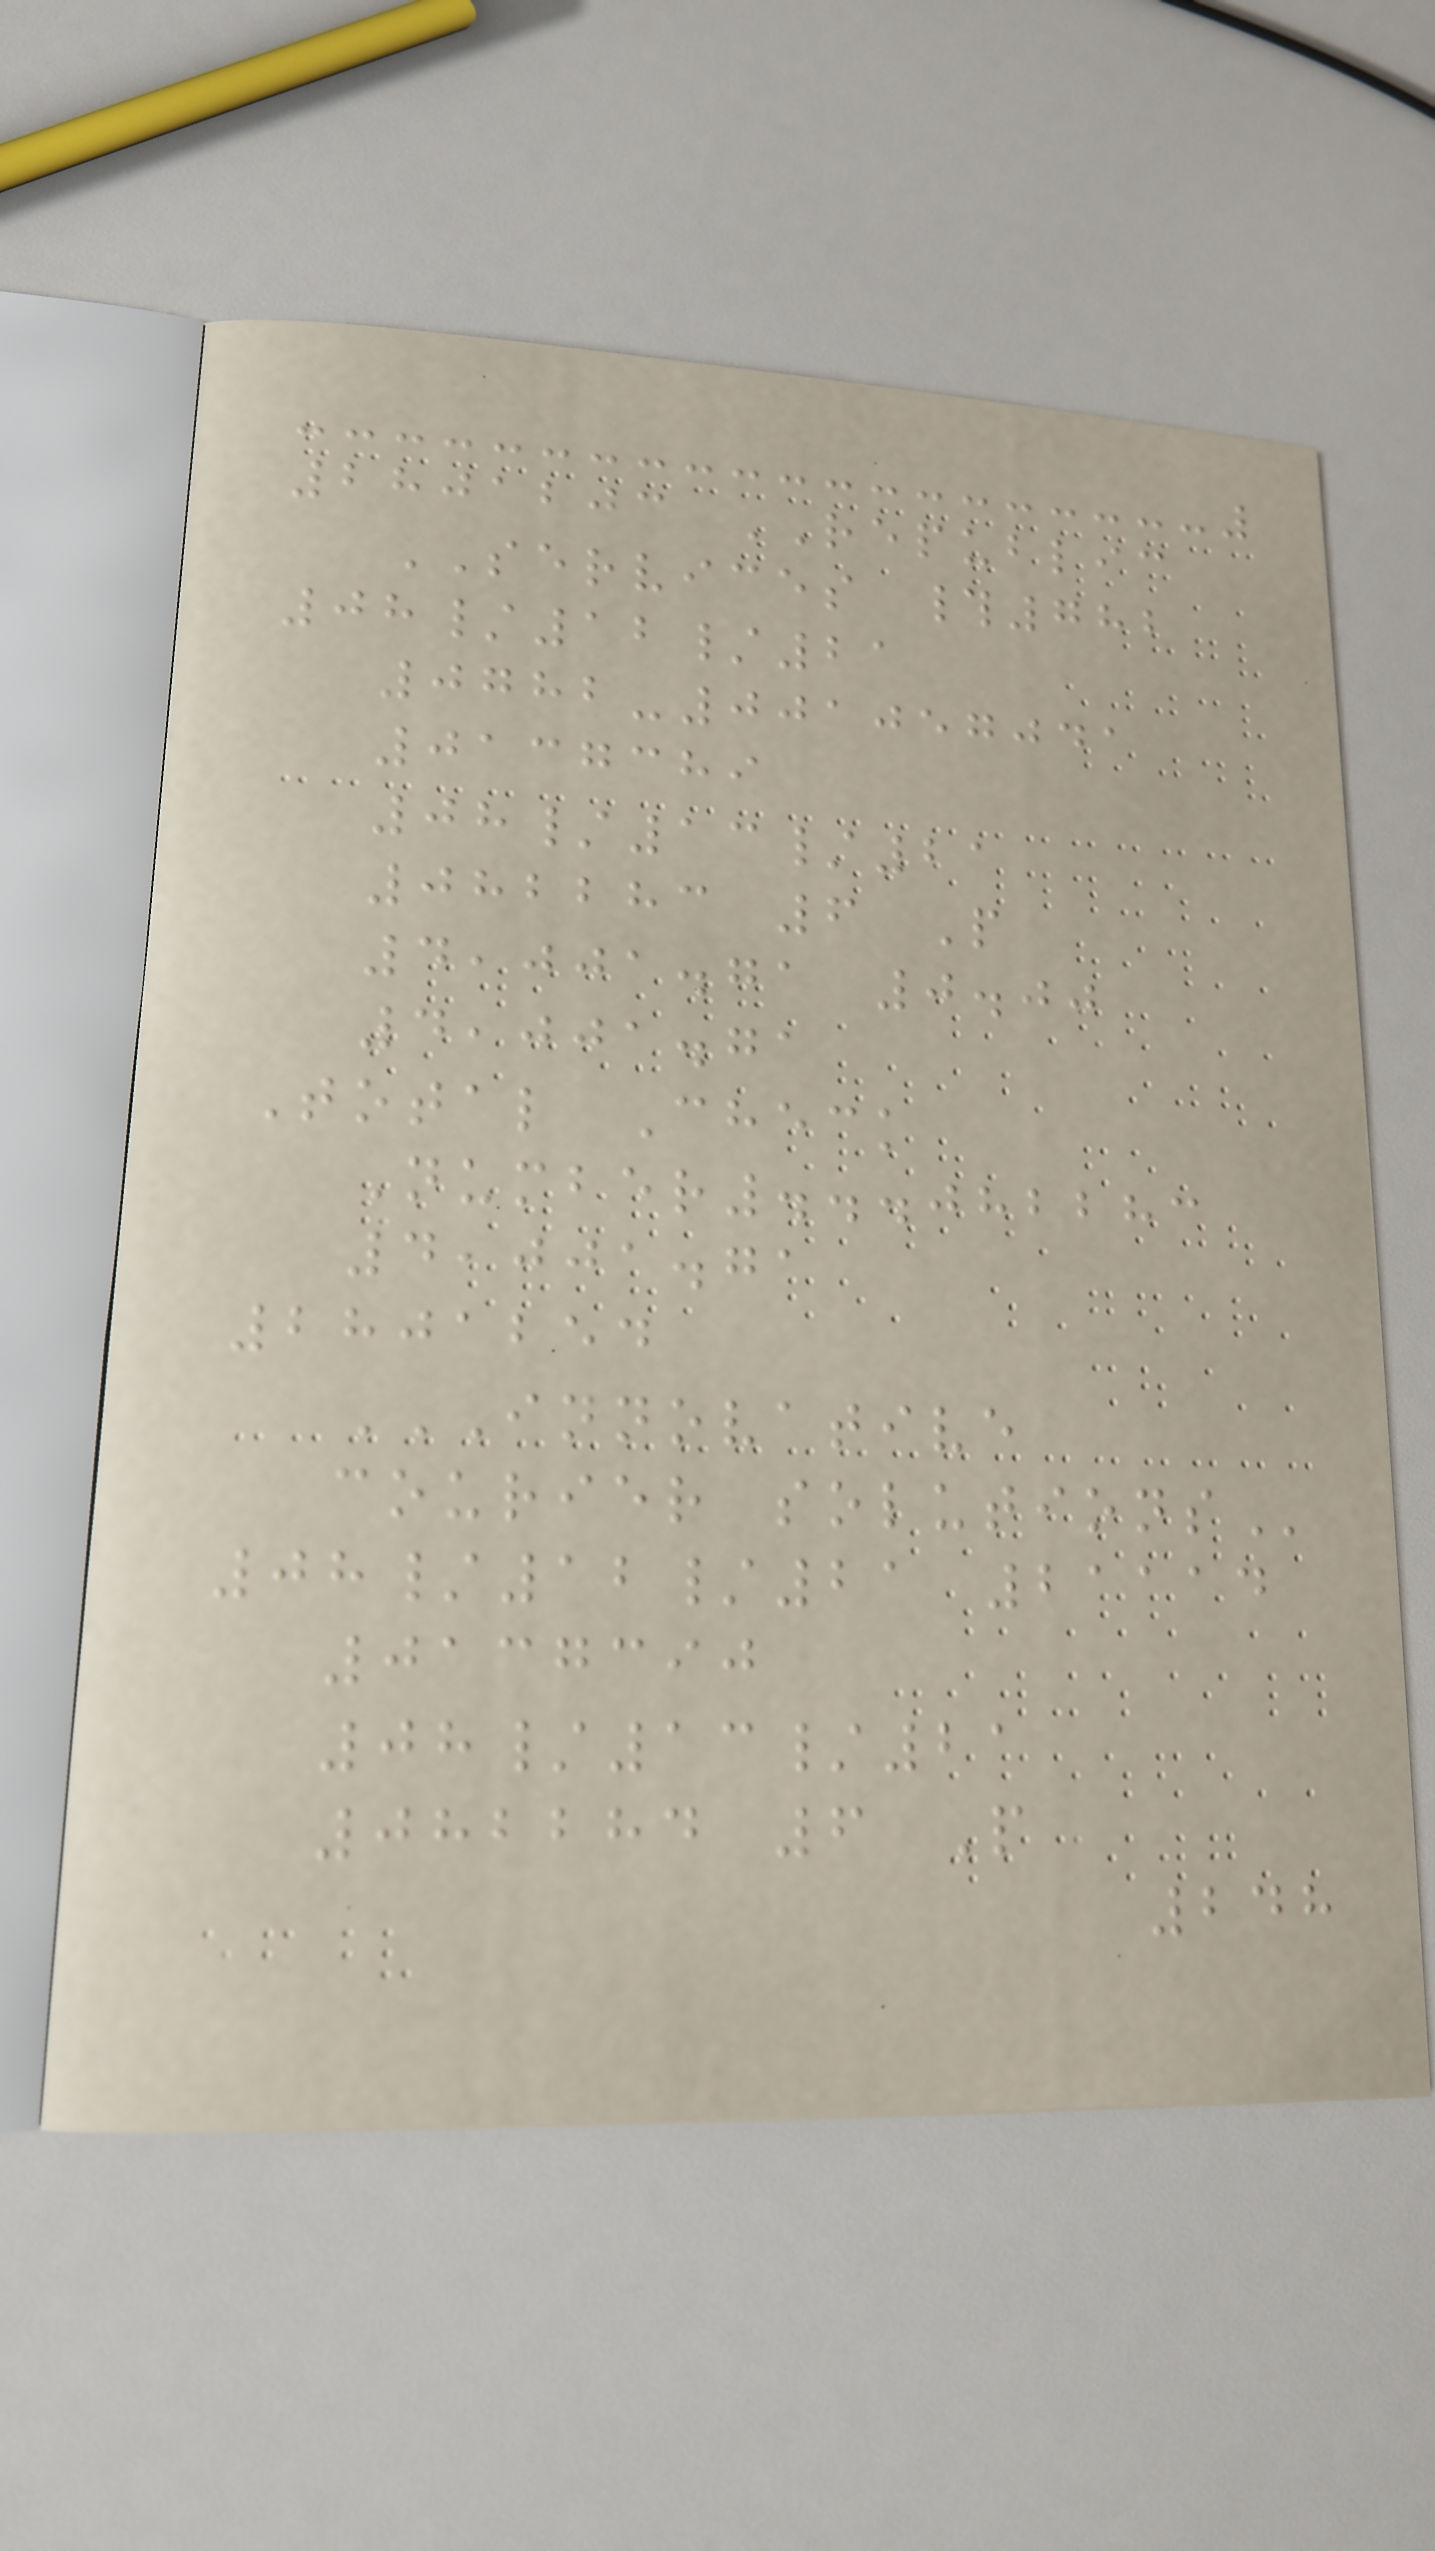2801203 REPUBLIC
SERVICES #782
08/12/21
0782-001057041
0137389
08/13/21
082283 6 P
4,001.71 0.00
4,001.71
Total Check
Number...082283
4,001.71
2801254
INNOVATIVE
COURIER SOLUTIONS
08/12/21 21114
0137390
08/13/21
082284 6 P
248
